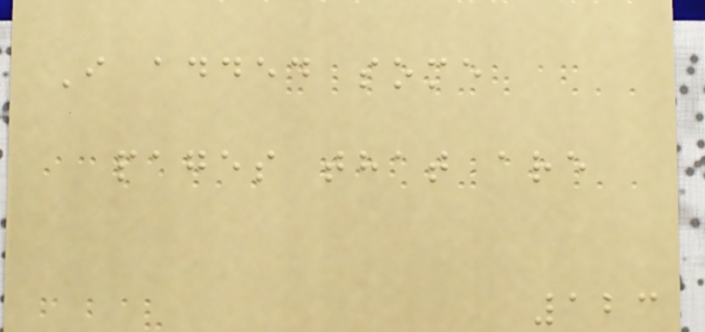I added some
pages that are
123
